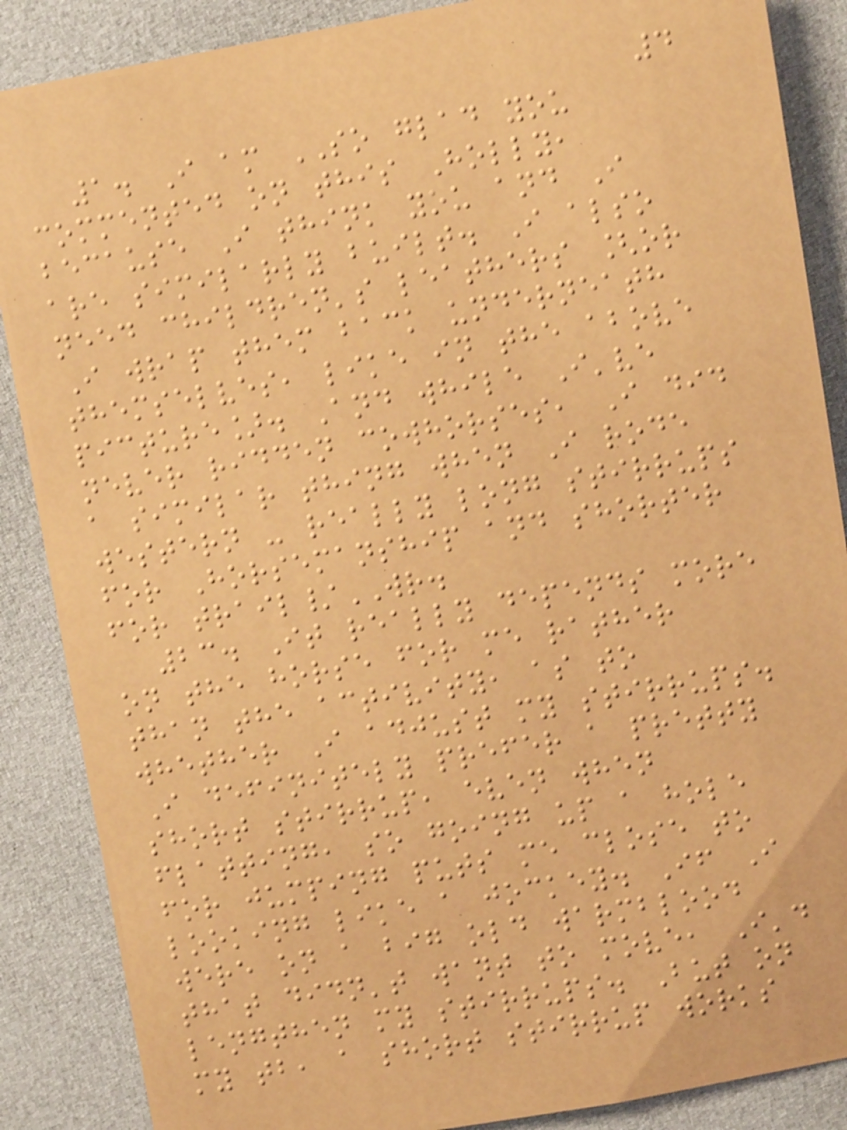4
1. I am SO glad you
commented on this Holly,
because I think you and I
are similarly built. I also
need children's leathers [or
I wrap them back underneath
themselves, like in the above
picture]. And while I've
never ridden cowhorses, I did
a similar thing when I rode
western - really long stirrups
for Horsemanship and shorter
for trail/WR.
23. It really depends more
on the horse for me rather
than the activity, as to
whether I adjust my stirrups.
I definitely prefer a pretty
short stirrup, even when
flatting, so going up a hole
for jumping puts me close to
looking like a jockey. If I
were on a big old warmblood
that didn't want to move, I'd
lengthen my stirrups. But on
my tb, a short stirrup works
